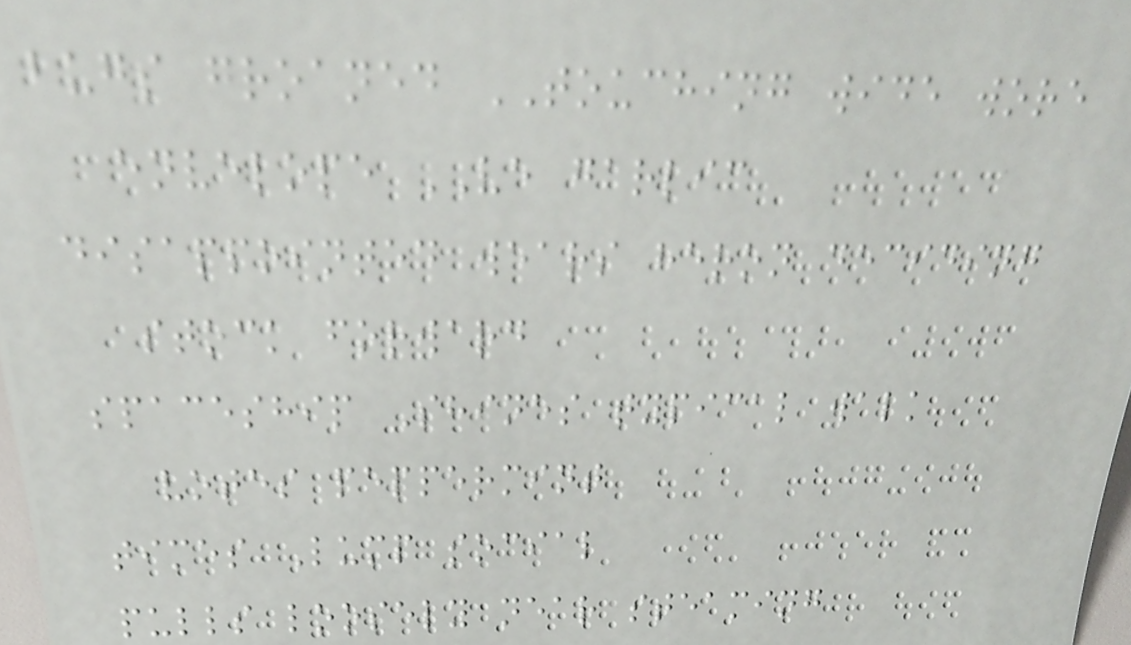bugs groaned TOUCHING wide wore
envelope VE garlic
disappointed wears heron deciding
stock forward
spaceship Shines typical walk
votes peppermint
times Lump social
pulls loosely near steaming
